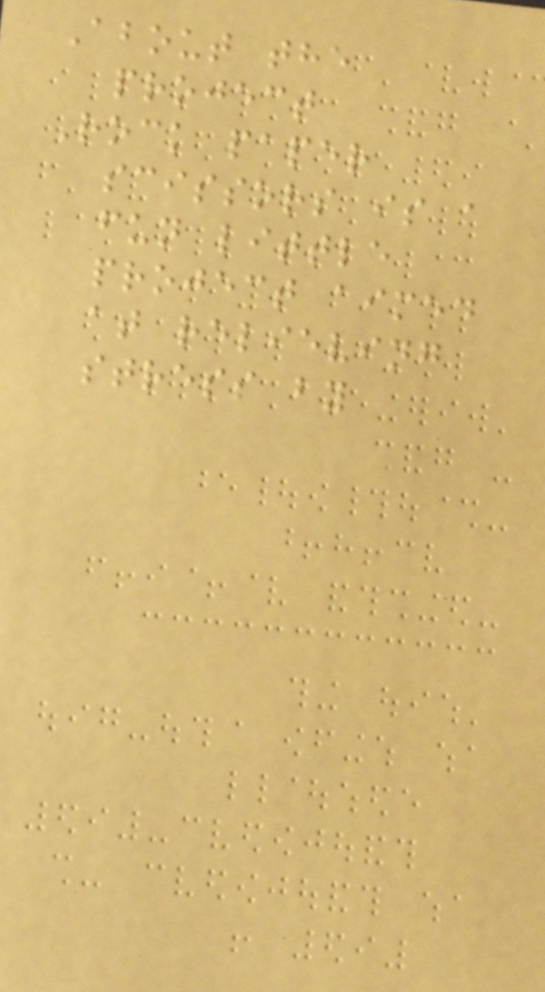About the
project
Rock paper
scissors is a
fun little
project aimed
at relieving
stress by
